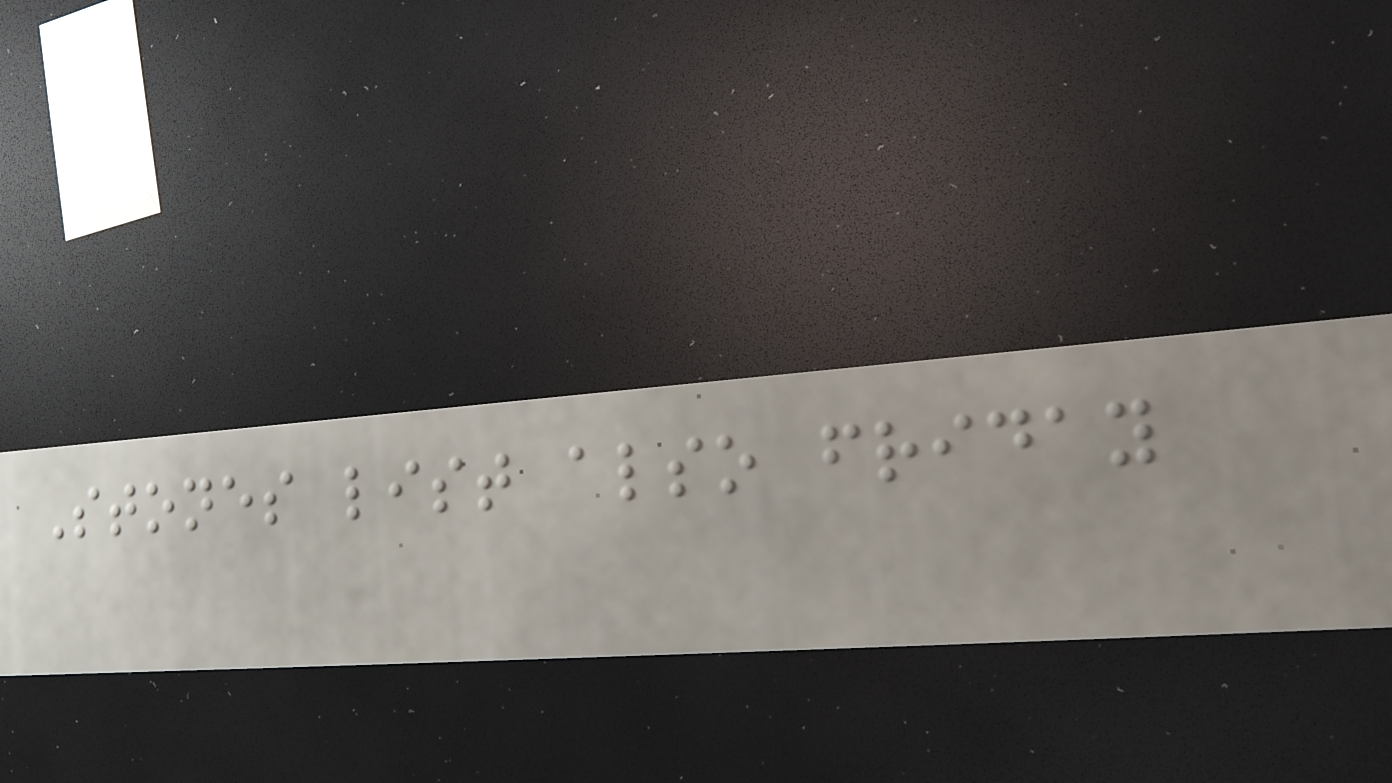Stones list also friday
